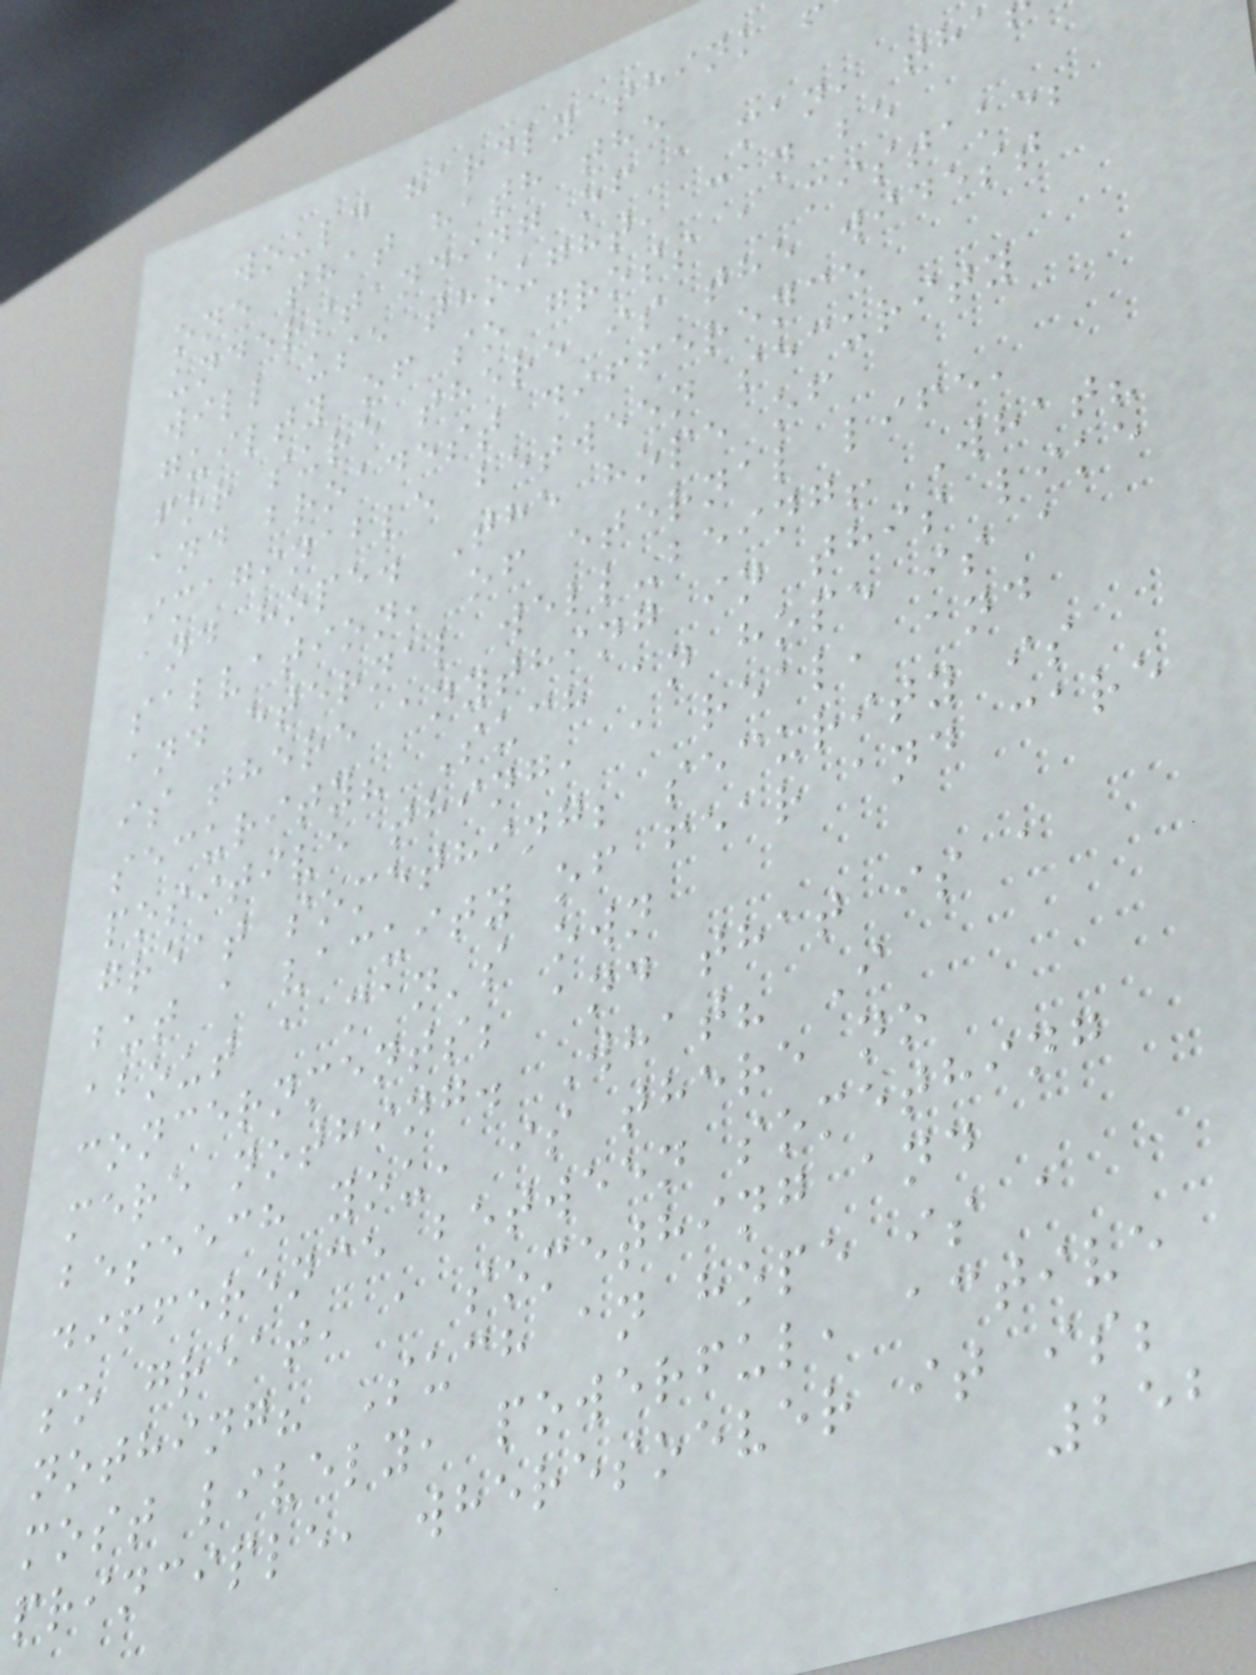would hardly think
one that hath the
understanding of a man, tha
will use thought, can be
guilty of so gross a mistake;
for sure there is the widest
and broadest difference
imaginable between security
and hope. The hope of
salvation, of eternal life,
and eternal well-being! What?
is there anything in this like
security? Such an hope is a
positive thing, a real, and
great something; security is
but a vacuity of fear and care
about a man's own
concernments; and that is a
mere nothing. What? I
beseech you, is there no
difference between something
so great, a something and
nothing? Such an hope is a
most lively, powerful, active
principle, wheresoever it is;
252
